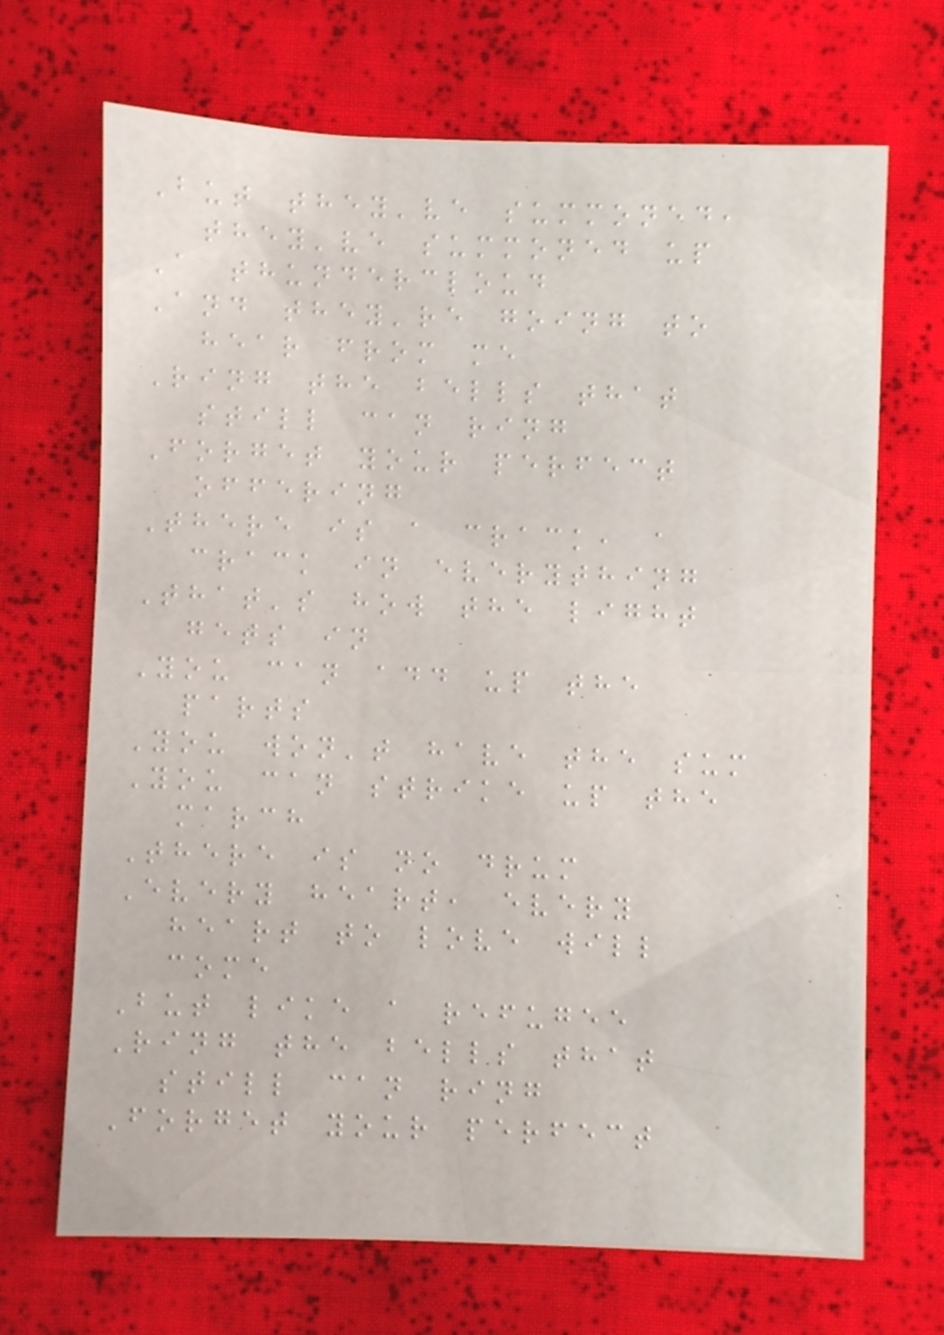But they've summoned,
they've summoned up
A thundercloud
And they're going to
hear from me
Ring the bells that
still can ring
Forget your perfect
offering
There is a crack, a
crack in everything
That's how the light
gets in
You can add up the
parts
You won't have the sum
You can strike up the
march
There is no drum
Every heart, every
heart to love will
come
But like a refugee
Ring the bells that
still can ring
Forget your perfect
